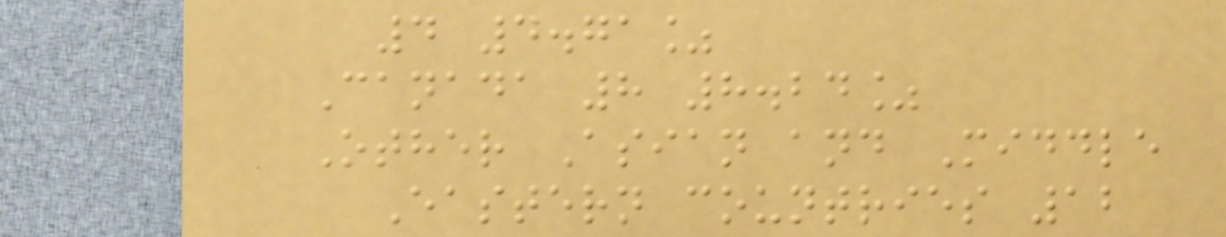4 4.71%
Canada 8 8.24%
Other Asian and Middle
Eastern countries 12
